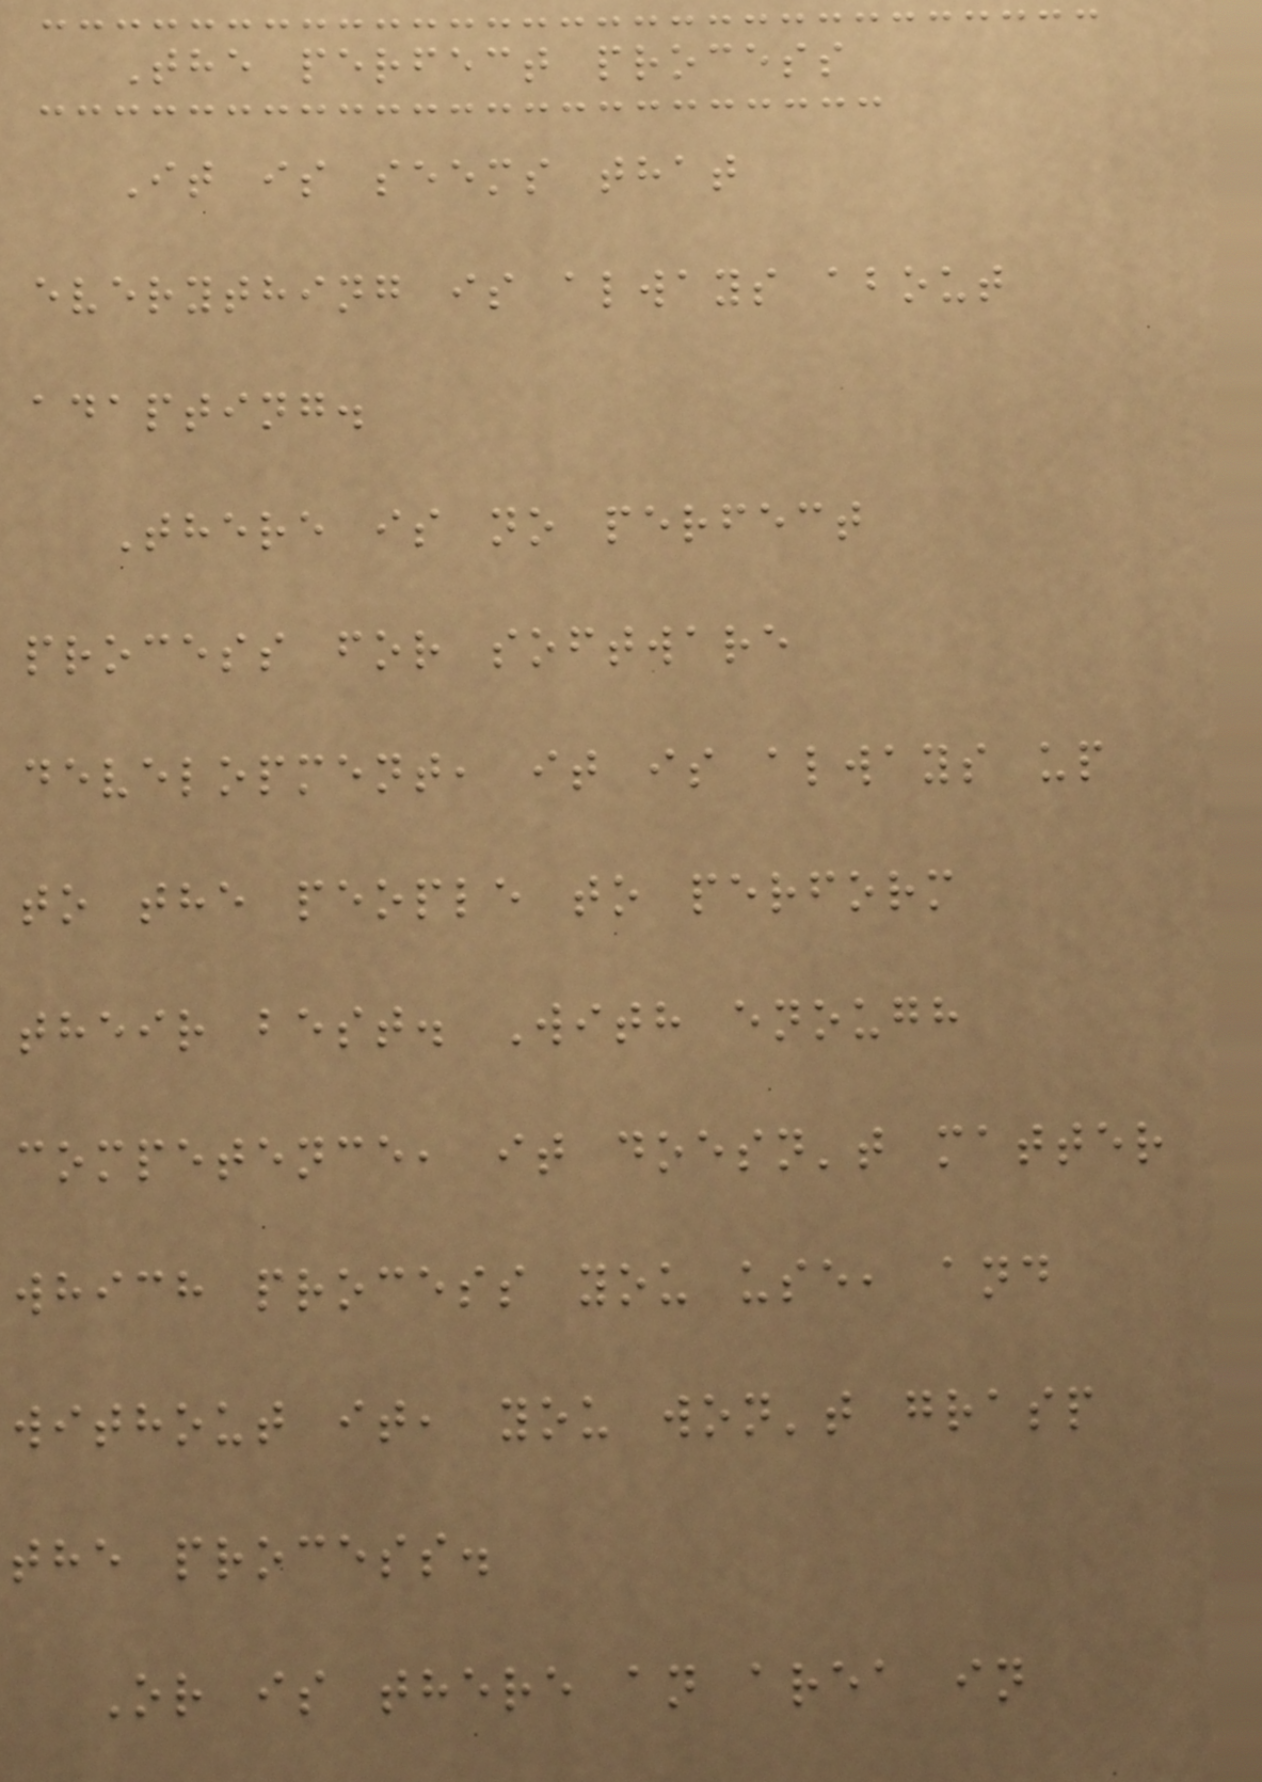The perfect process
It is seems that
everything is always about
adapting.
There is no perfect
process for software
development, it is always up
to the people to perform
their best. With enough
competence, it doesn't matter
which process you use, and
without it, you won't grasp
the process.
Or is there an area in
